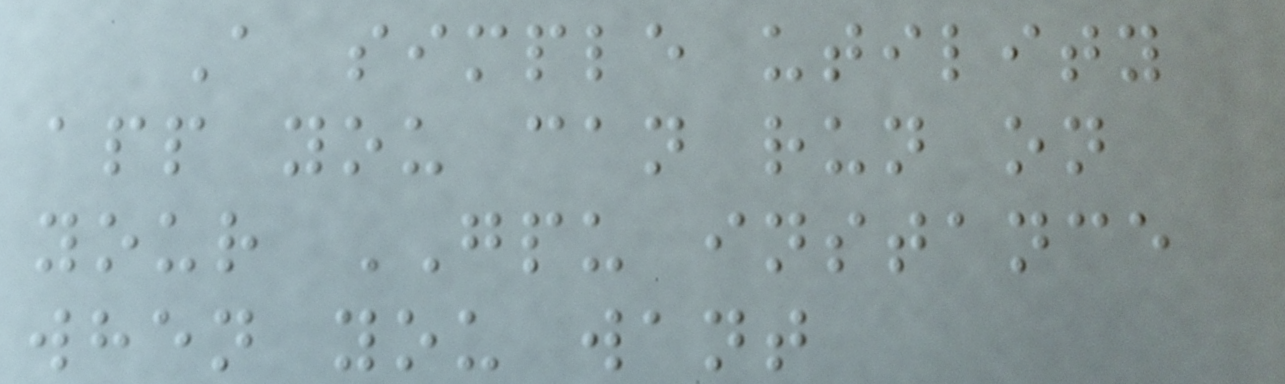A simple utility
app you can run on
your GPU instance
when you want
